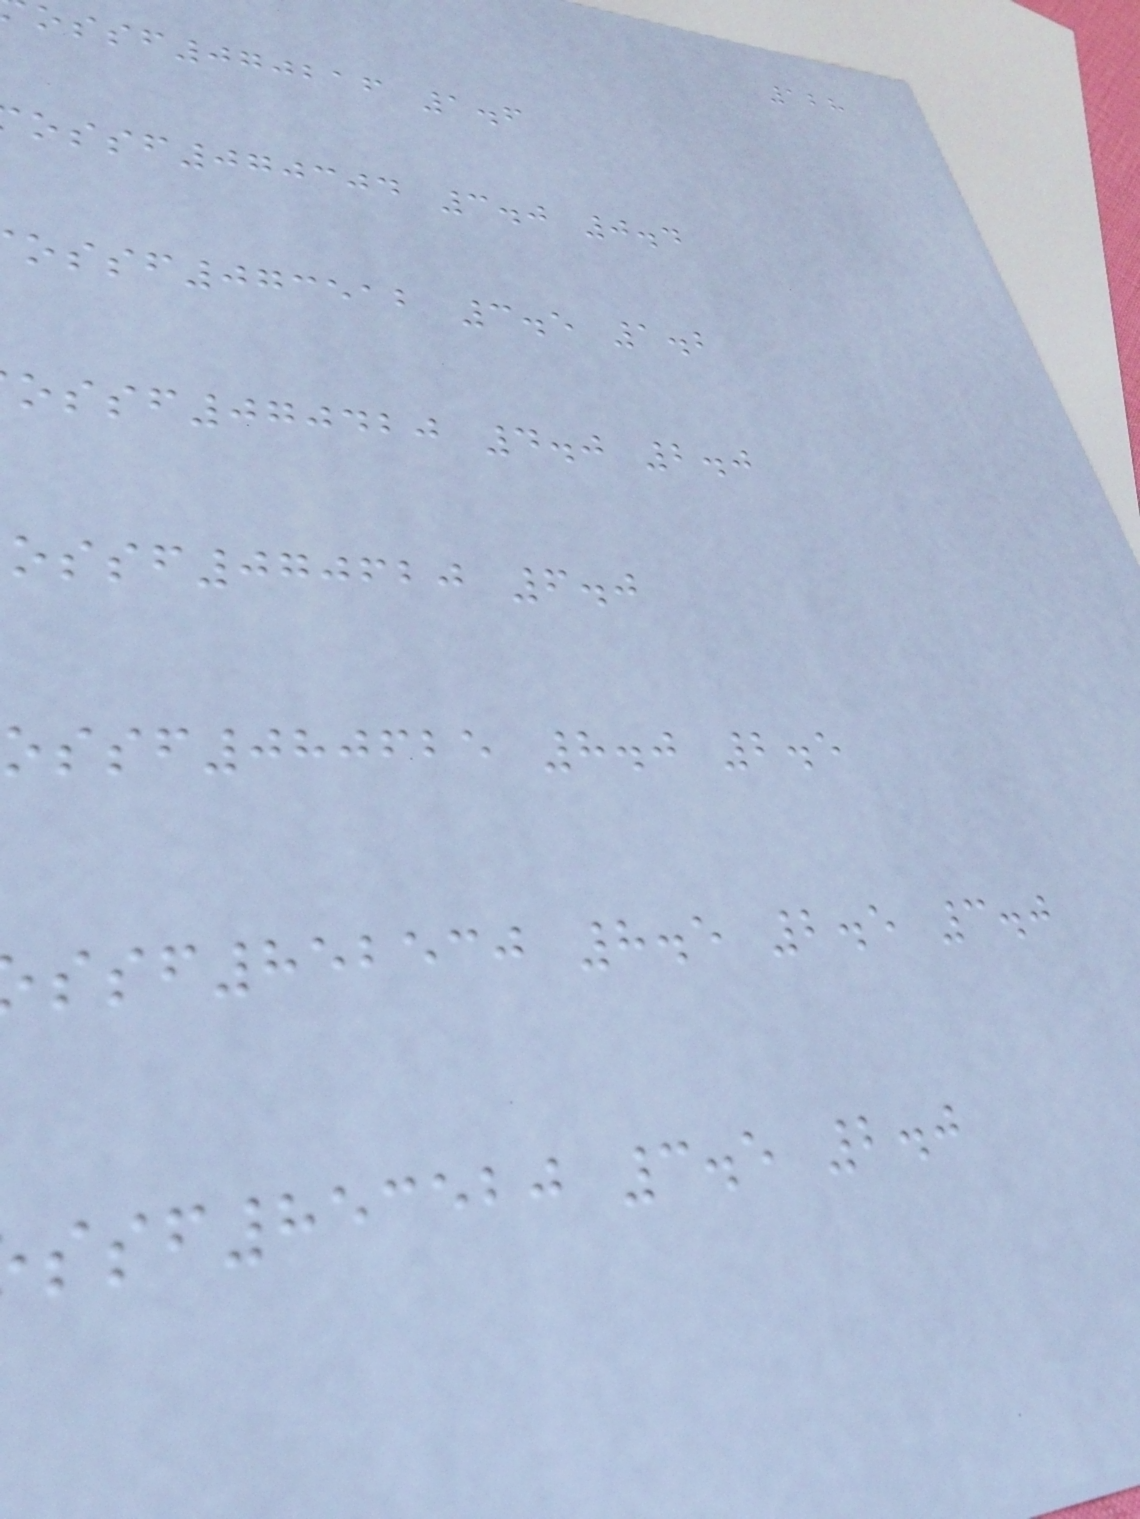128
ossf070216 1.6
ossf070304 3.0 0.4
ossf073512 3.5 1.2
ossf070420 4.0 2.0
ossf070620 6.0
ossf080625 8.0 2.5
ssf852530 8.5 2.5 3.0
ssf853520 3.5 2.0
